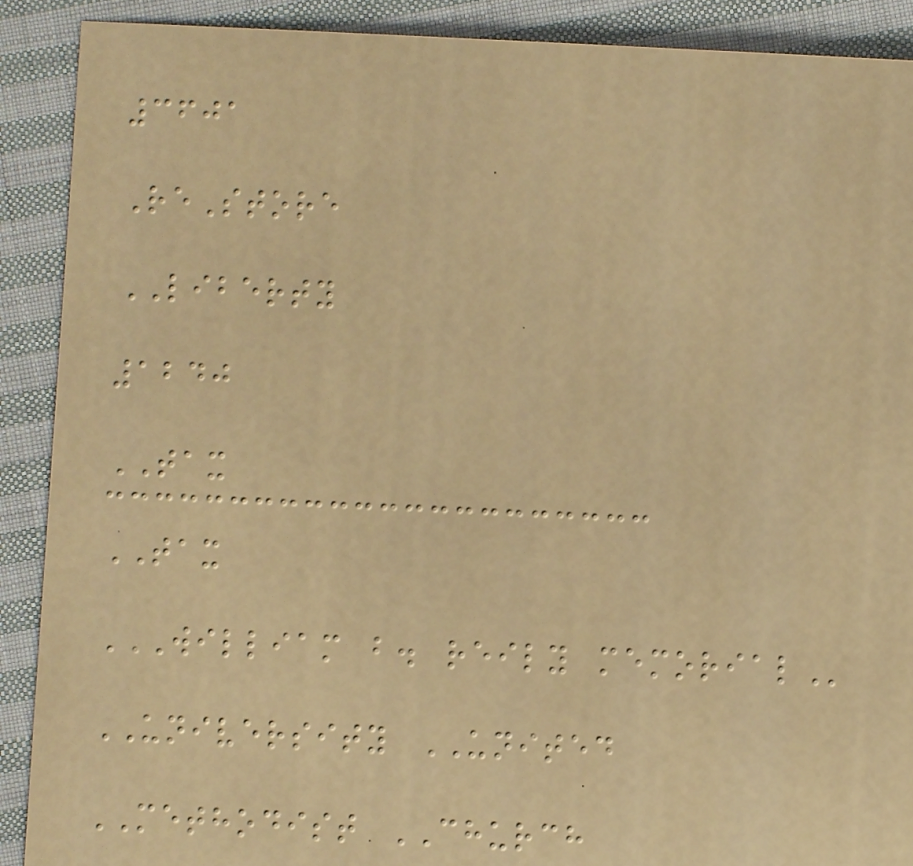3601
ReStore
LIBERTY
1240
TAX
TAX
WILLIAM B. REILY MEMORIAL
UNIVERSITY UNITED
METHODIST CHURCH
